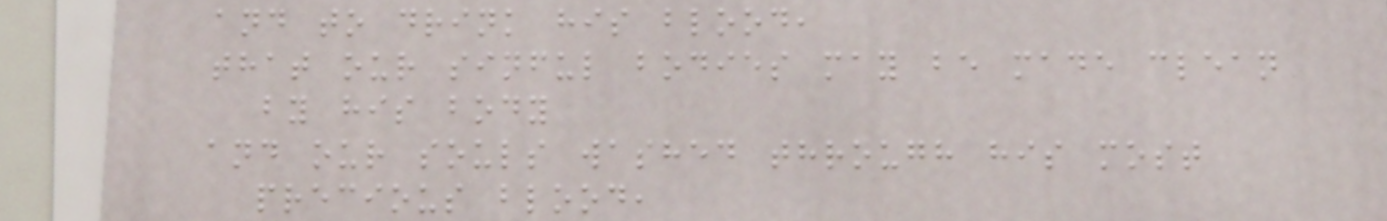and to drink his blood,
that our sinful bodies may be made clean
by his body
and our souls washed through his most
precious blood,
